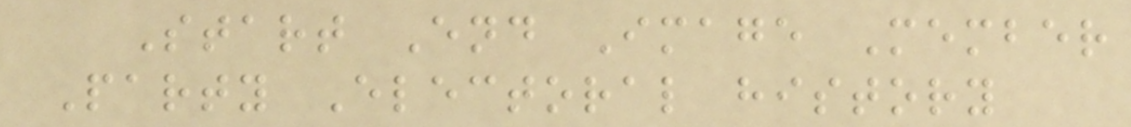Start End Image Member
Party Electoral history
